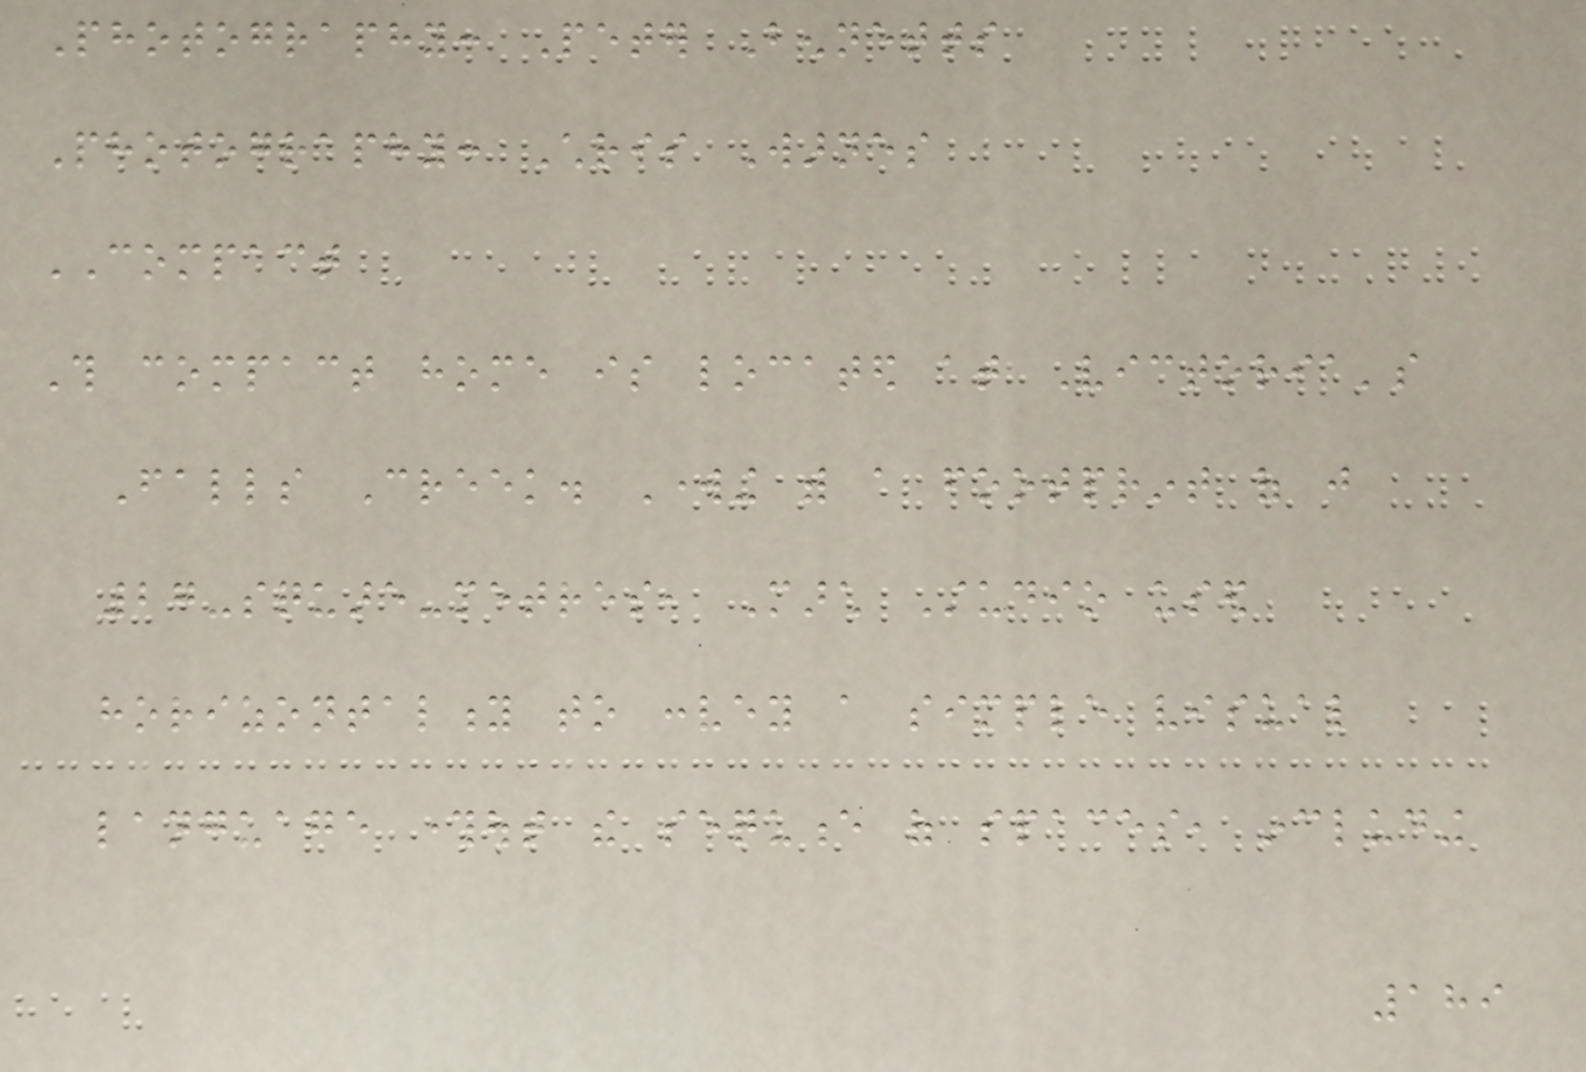Photography: Peter Bennetts
Photography: Chris Warnes
COMPACT
This compact home is located at Victoria's
Falls Creek. Working with a footprint of just
27-square-metres, March Studio used
horizontality to convey a simple visual
language throughout the sequence of spaces, including
189
